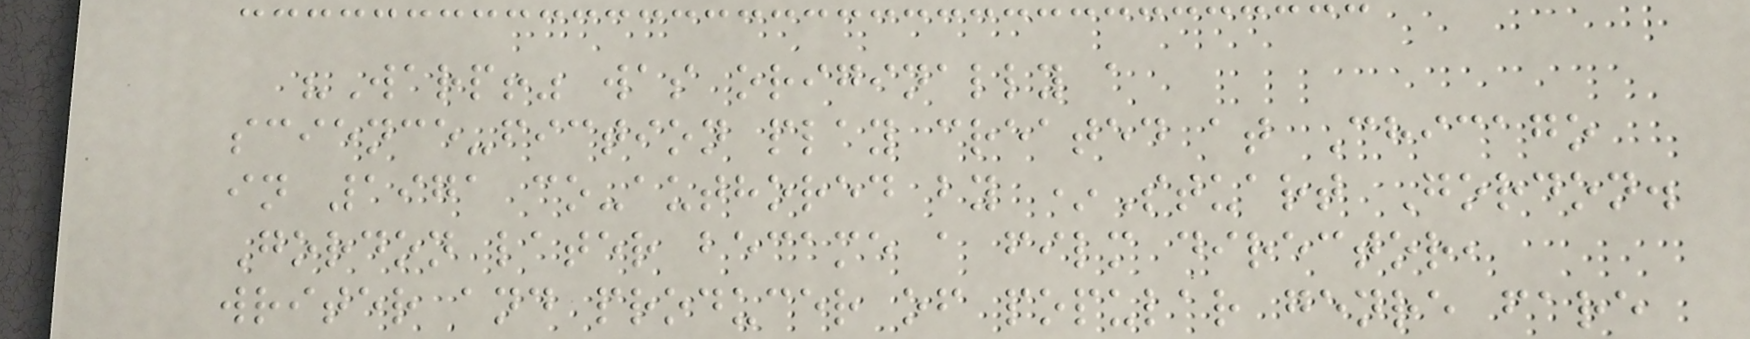"Warp!" was originally a
science-fiction play created at Chicago
in 1971 co-authored by *Stuart Gordon.
Gordon later became a film director,
writer and producer of popular genre fare
